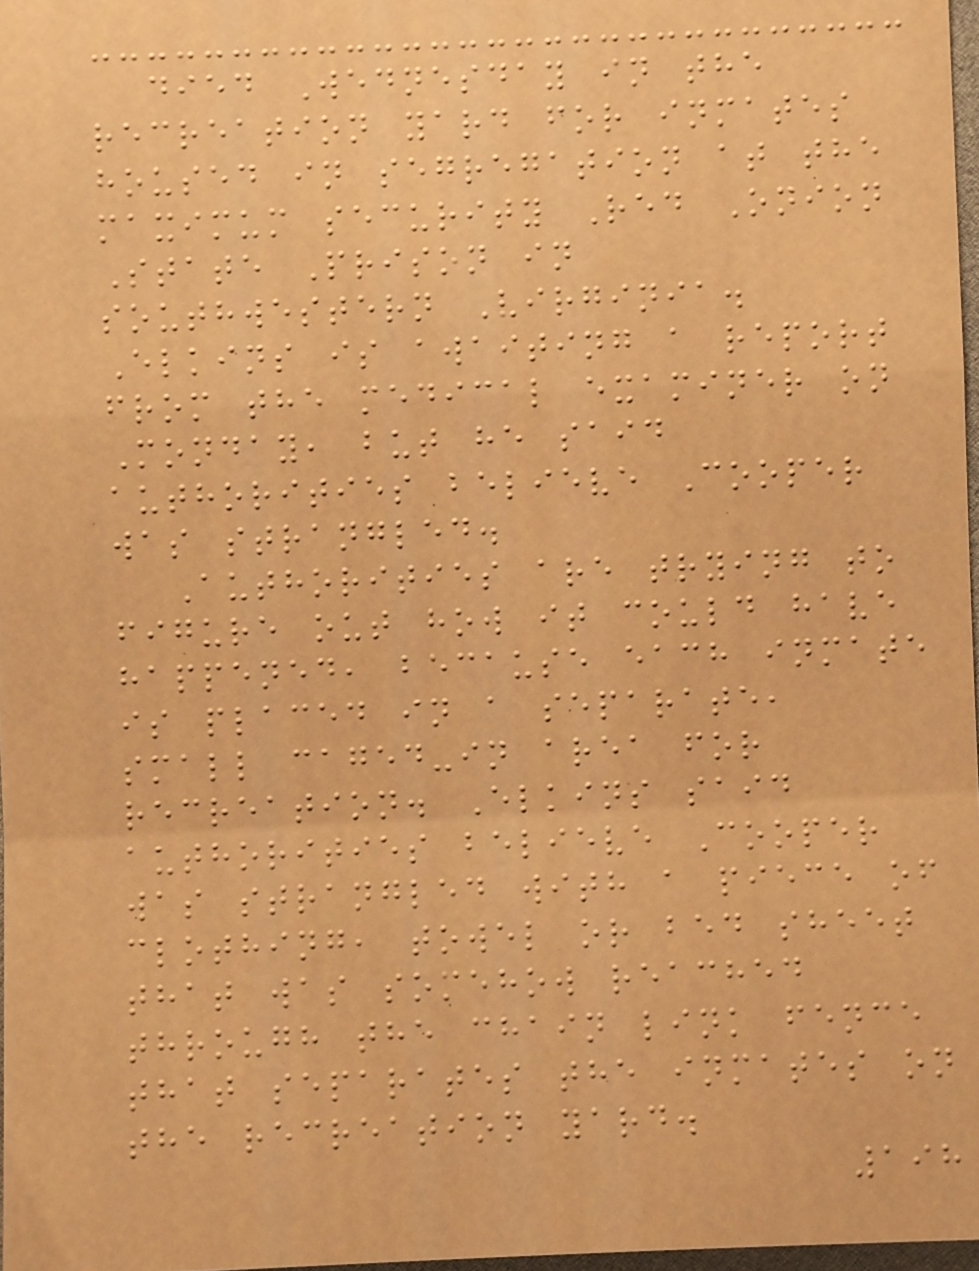died Wednesday in the
recreation yard for inmates
housed in segregation at the
maximum security Red Onion
State Prison in
southwestern Virginia.
Elkins is awaiting a report
from the medical examiner on
Monday, but he said
authorities believe Cooper
was strangled.
Authorities are trying to
figure out how it could have
happened, because each inmate
is placed in a separate,
small caged-in area for
recreation. Elkins said
authorities believe Cooper
was strangled with a piece of
clothing, towel or bed sheet
that was somehow reached
through the chain link fence
that separates the inmates on
the recreation yard.
198
